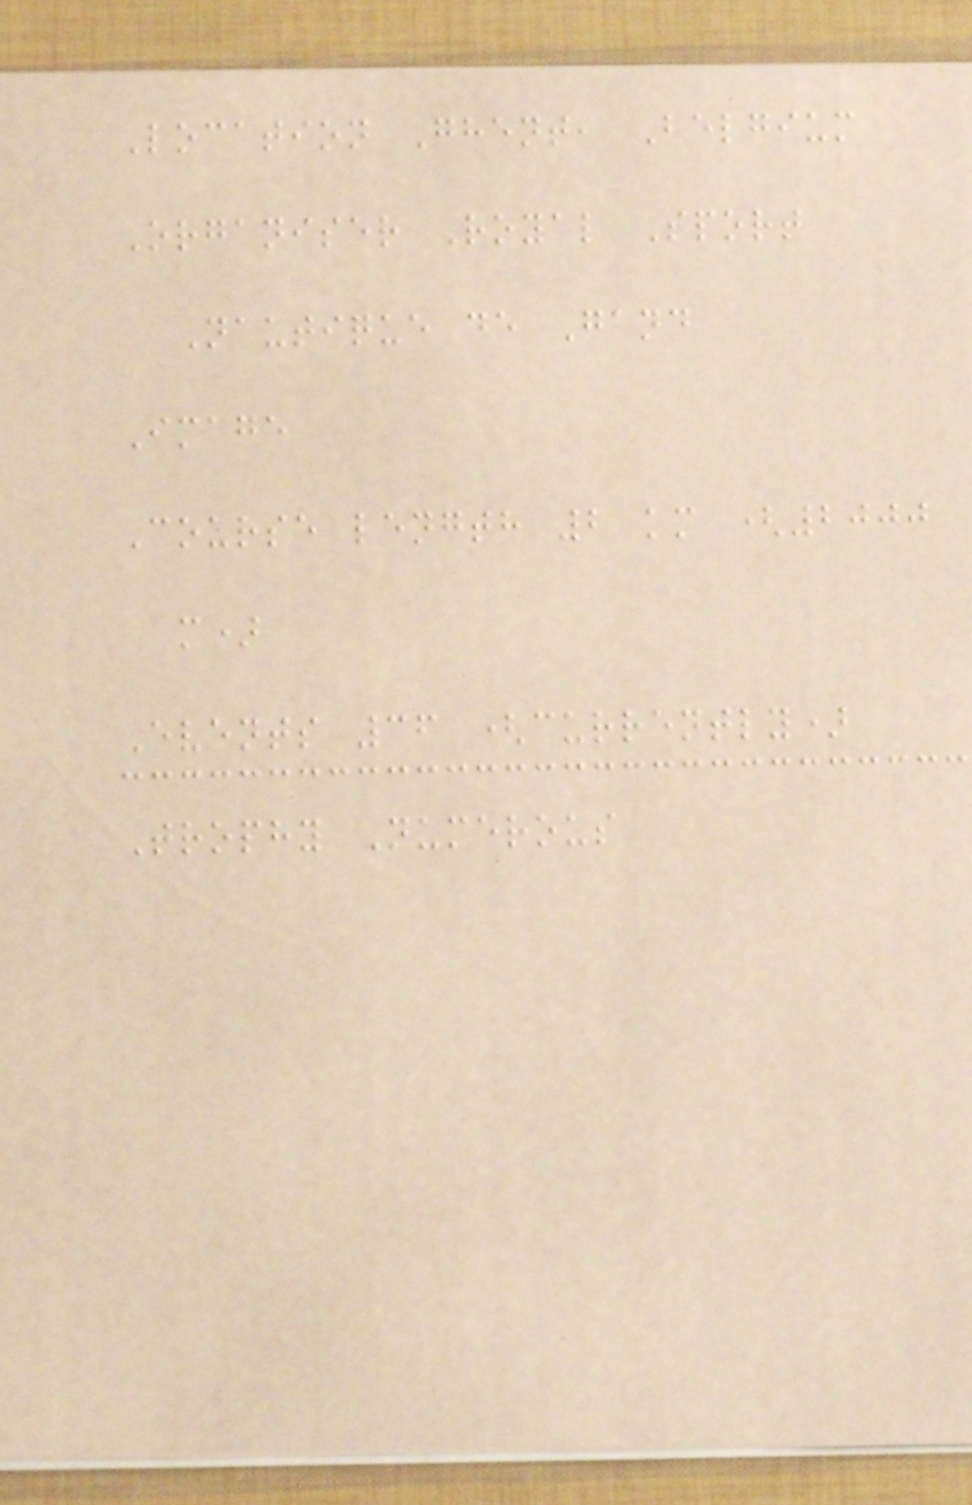Location Ghent, Belgium
Organiser Royal Sport
Nautique de Gand
Image
Course length 2 km (2000
m)
Events 36 (currently)
Trophy Numerous
